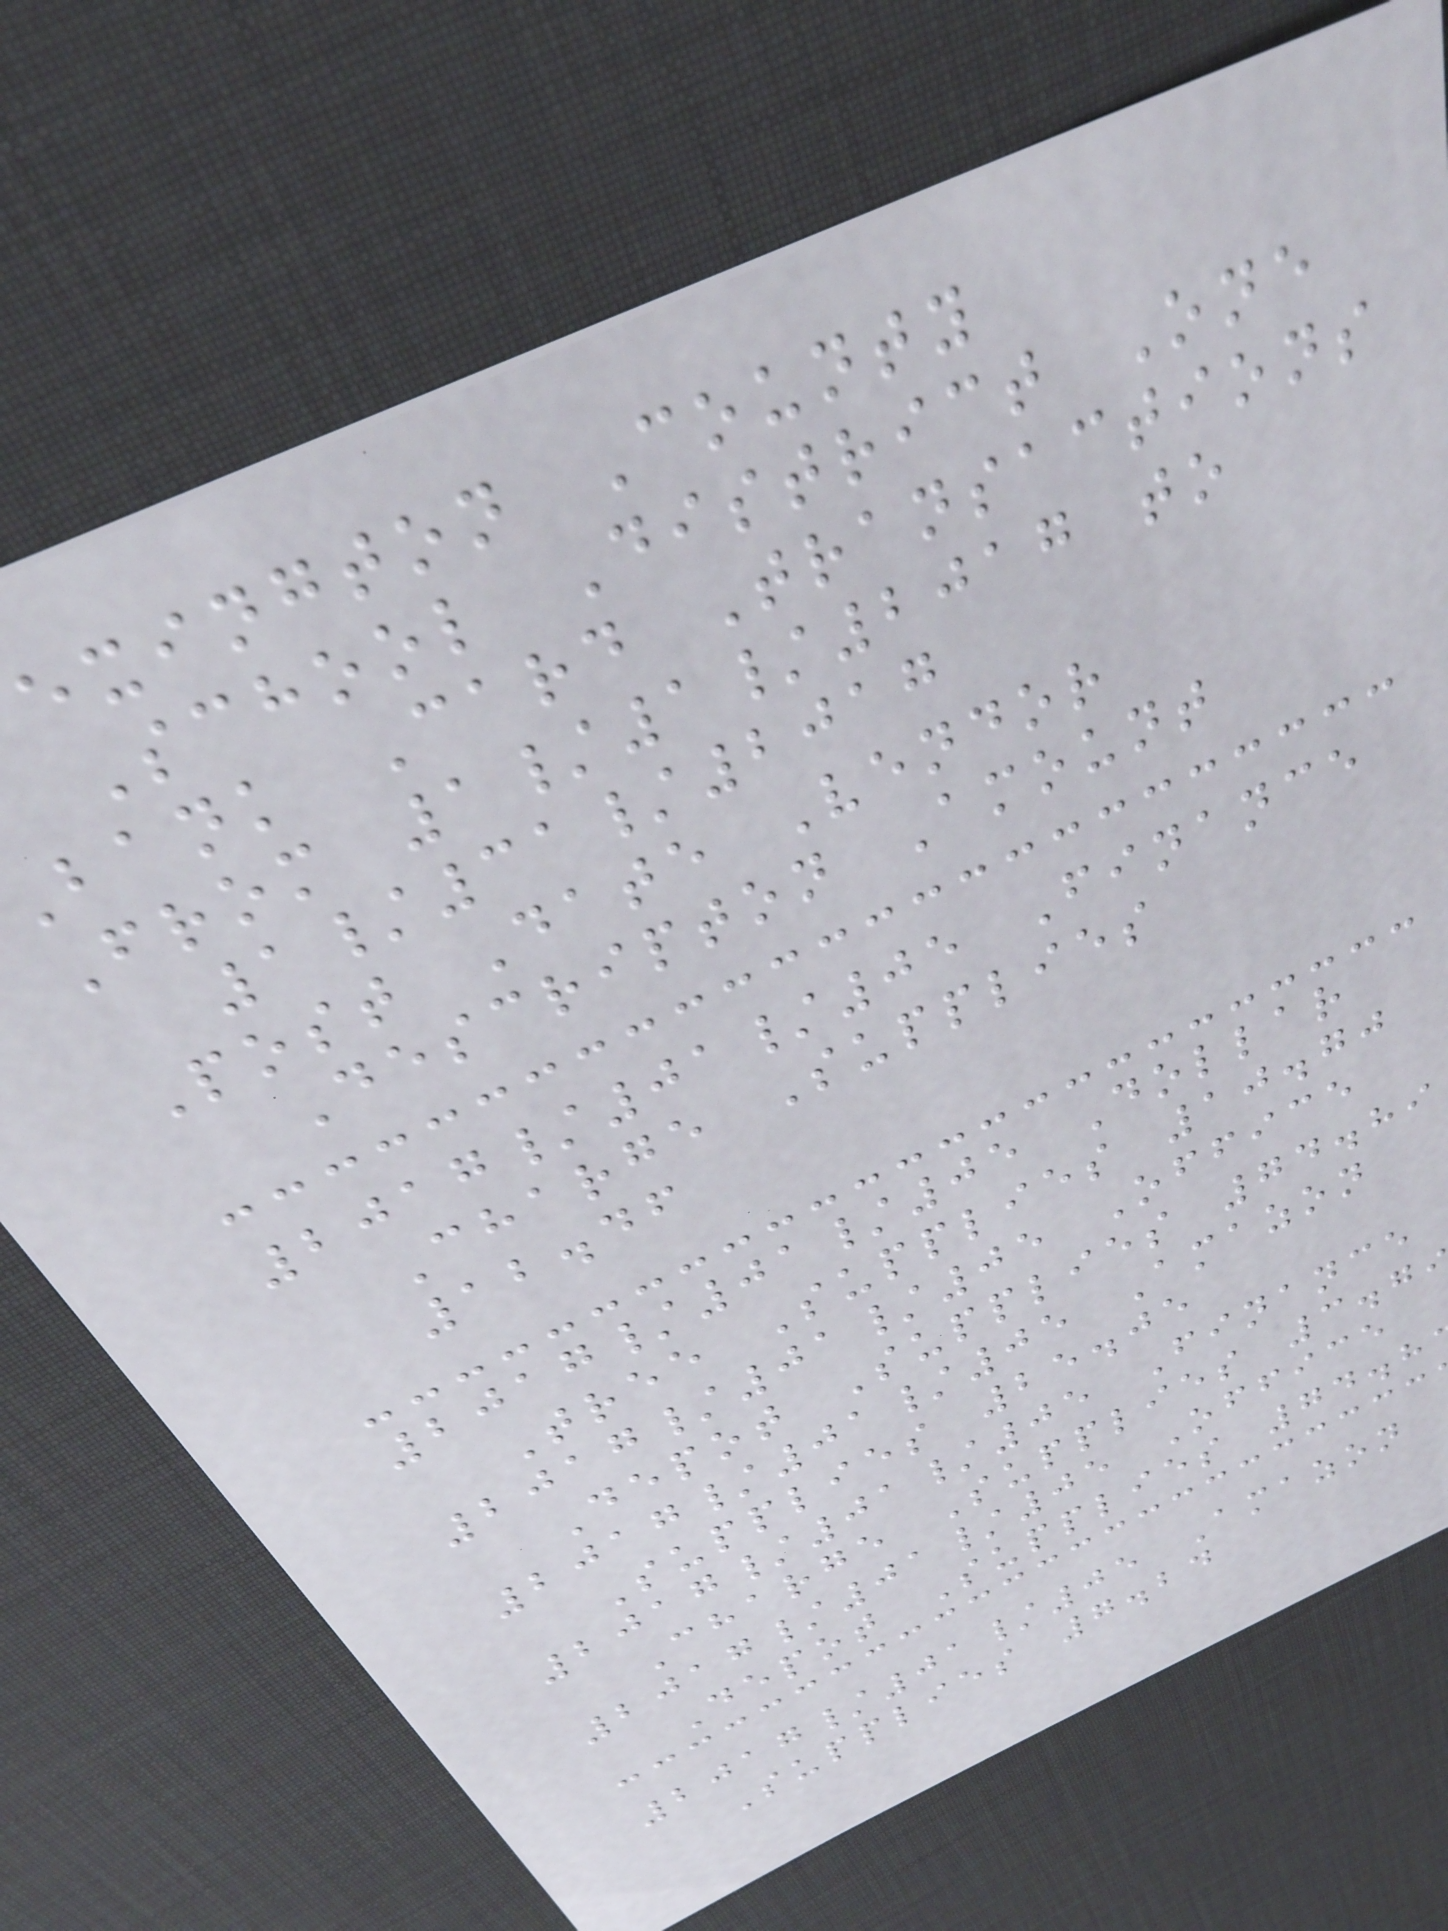exington County
School District One
bank Card Transactions
From 1/1/2017 to
1/31/2017
Post Date Vendor
Descripton Amount
2017/01/05 Finance
Charge Supplies
12.46
2017/01/05 Dollar
Tree Supplies 10.70
2017/01/05 Office
Depot Supplies 74.89
2017/01/05 Amazon
Supplies 25.05
2017/01/05 Finance
Charge Supplies 3.7
2017/01/05 Office
Depot Supplies 74.8
2017/01/05 Amazon
Supplies 7.24
